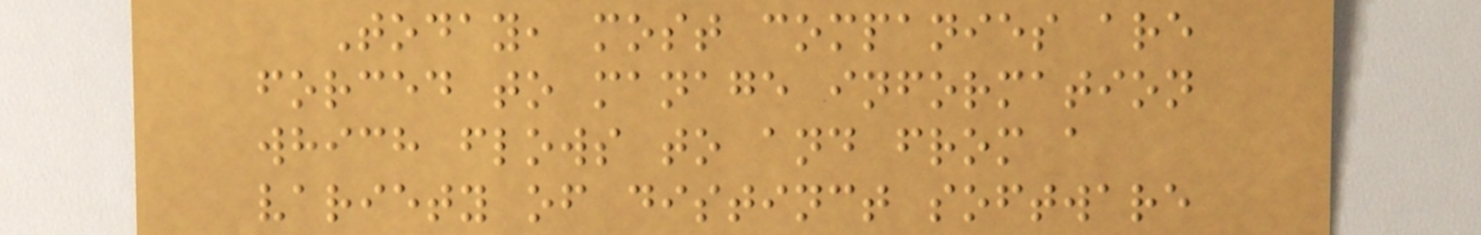Today, most companies are
forced to manage information
which flows to and from a
variety of distinct software
